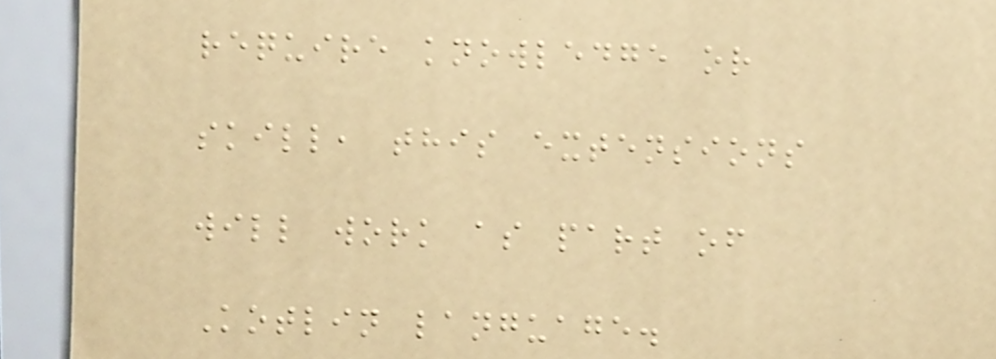require knowledge or
skill, this extensions
will work as part of
Kotlin language.
